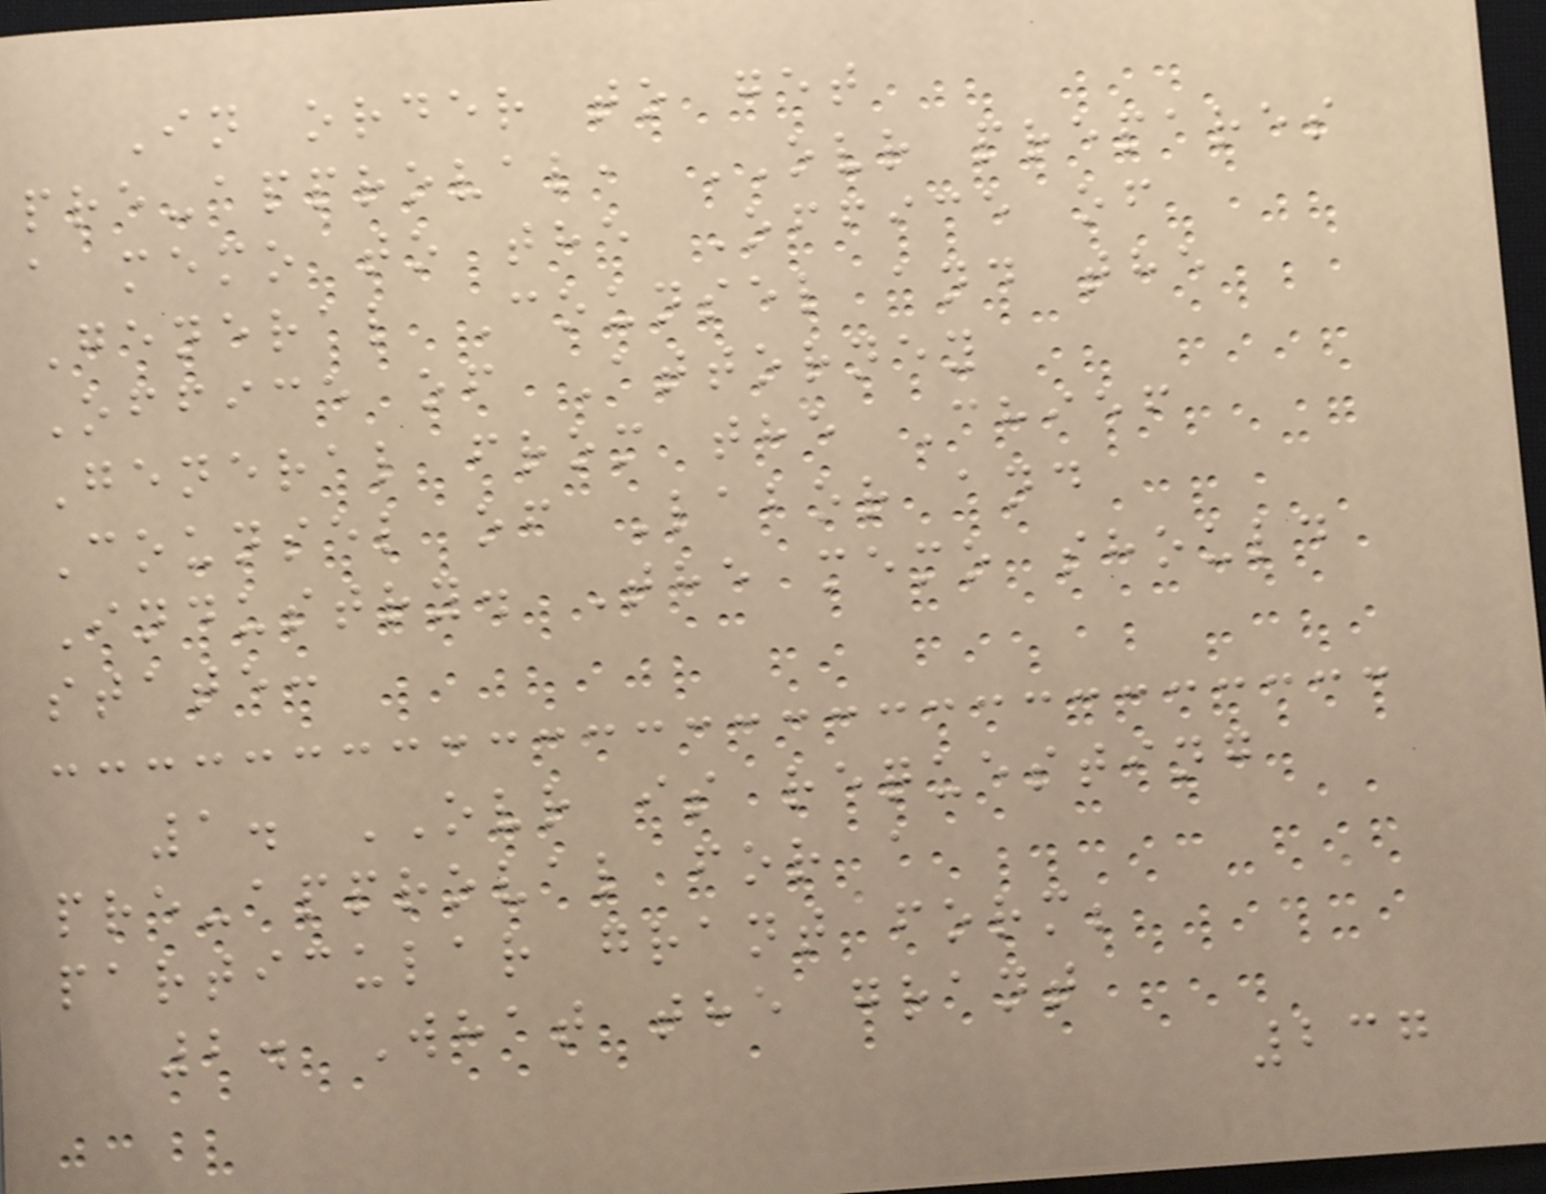In order to get
pre-approval, OVR prepares
a memo to the Office of
General Counsel and the
Office of Attorney
General from the Chief
Counsel of Labor and
Industry. The memo should
state:
1. OVR is requesting
pre-approval for a
particular grant form;
2. What the grant
237
